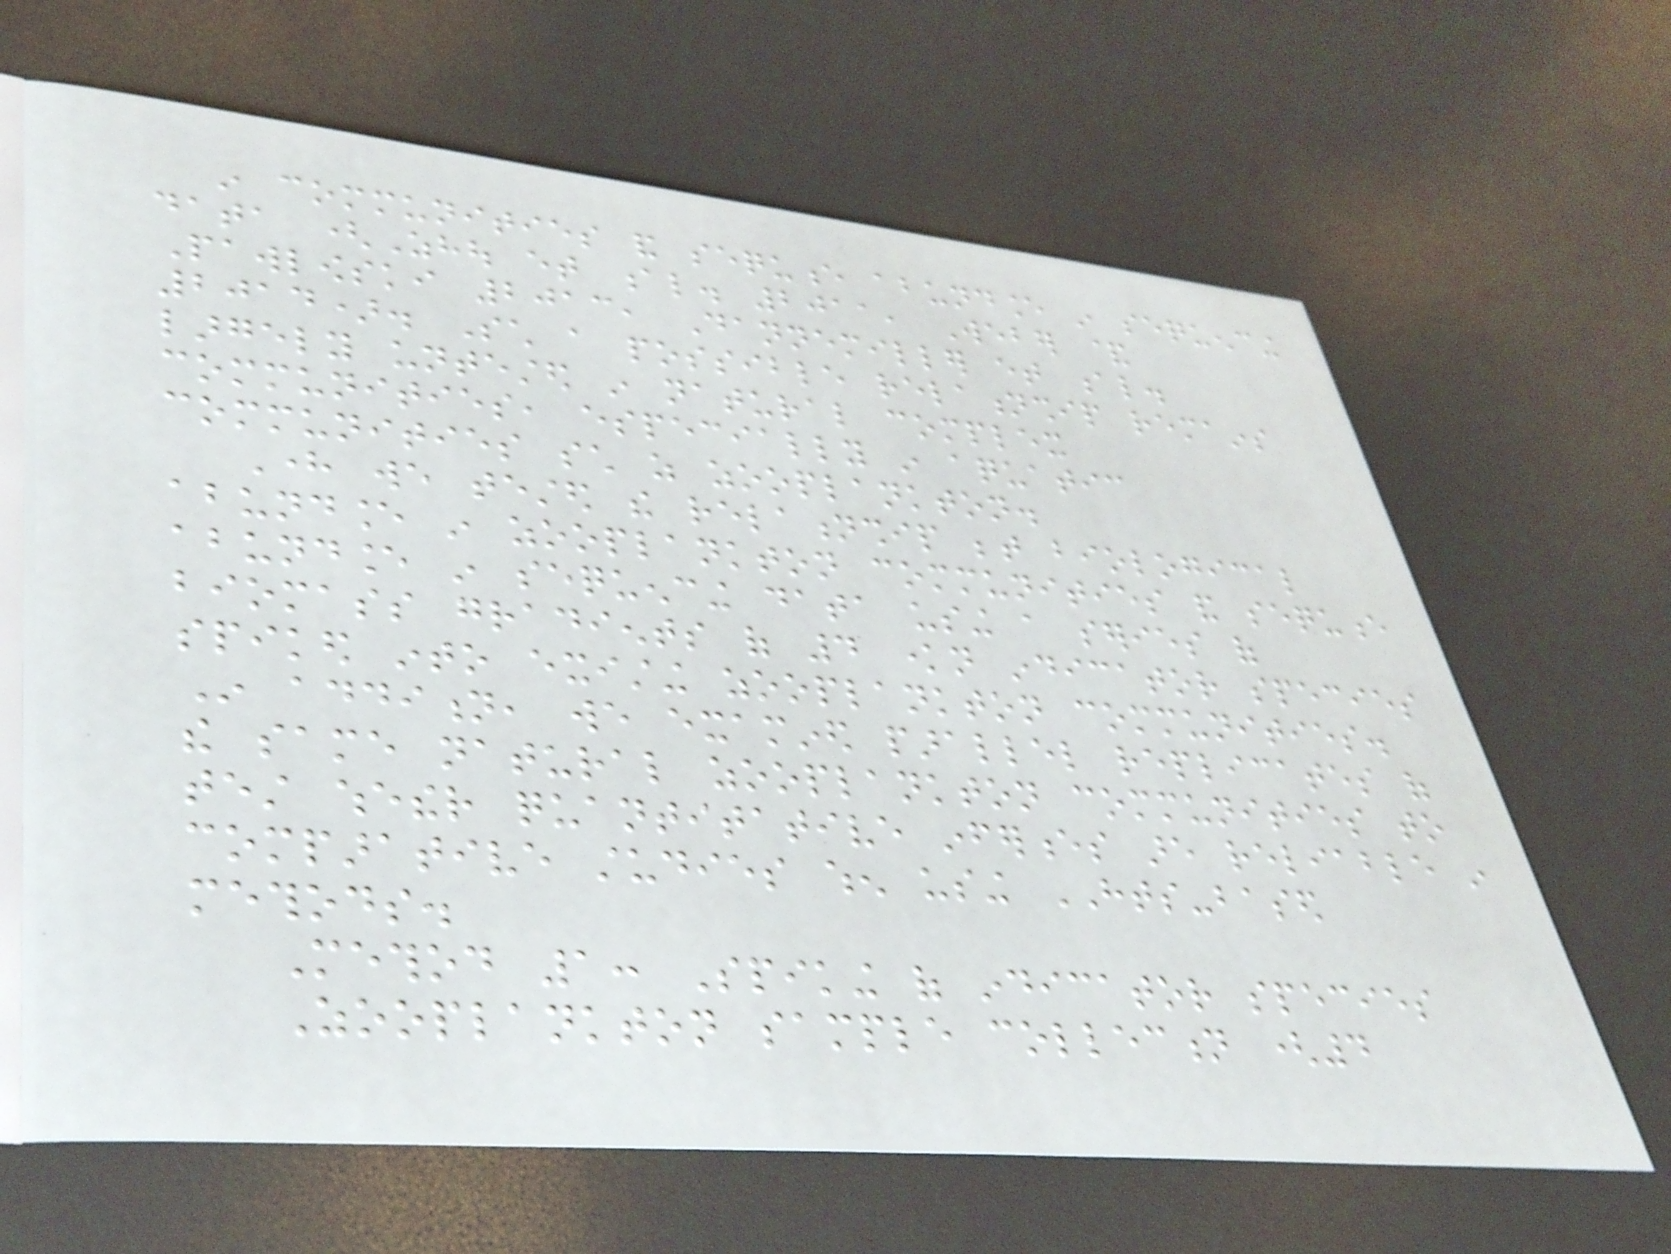in communities and sequence abundance in sequencing
data (Zhou et al. 2011, Weber &
Pawlowski 2013, Dannemiller et al.
2014). Such a possible relationship remains
largely untested in natural complex
communities, especially in aquatic
communities such as zooplankton.
Here we tested the relationship between biological
abundance in zooplankton communities and sequence
abundance in sequencing data using a series of
biomass gradients of 4 known indicator species
spiked into existing zooplankton communities.
In addition, we examined parallel replicates of
the same natural zooplankton communities to
test whether quantitative inferences are reliable in
comparative studies when using HTS-based
methods.
Method 1: Spiking of indicator species
Zooplankton sample collection (4
